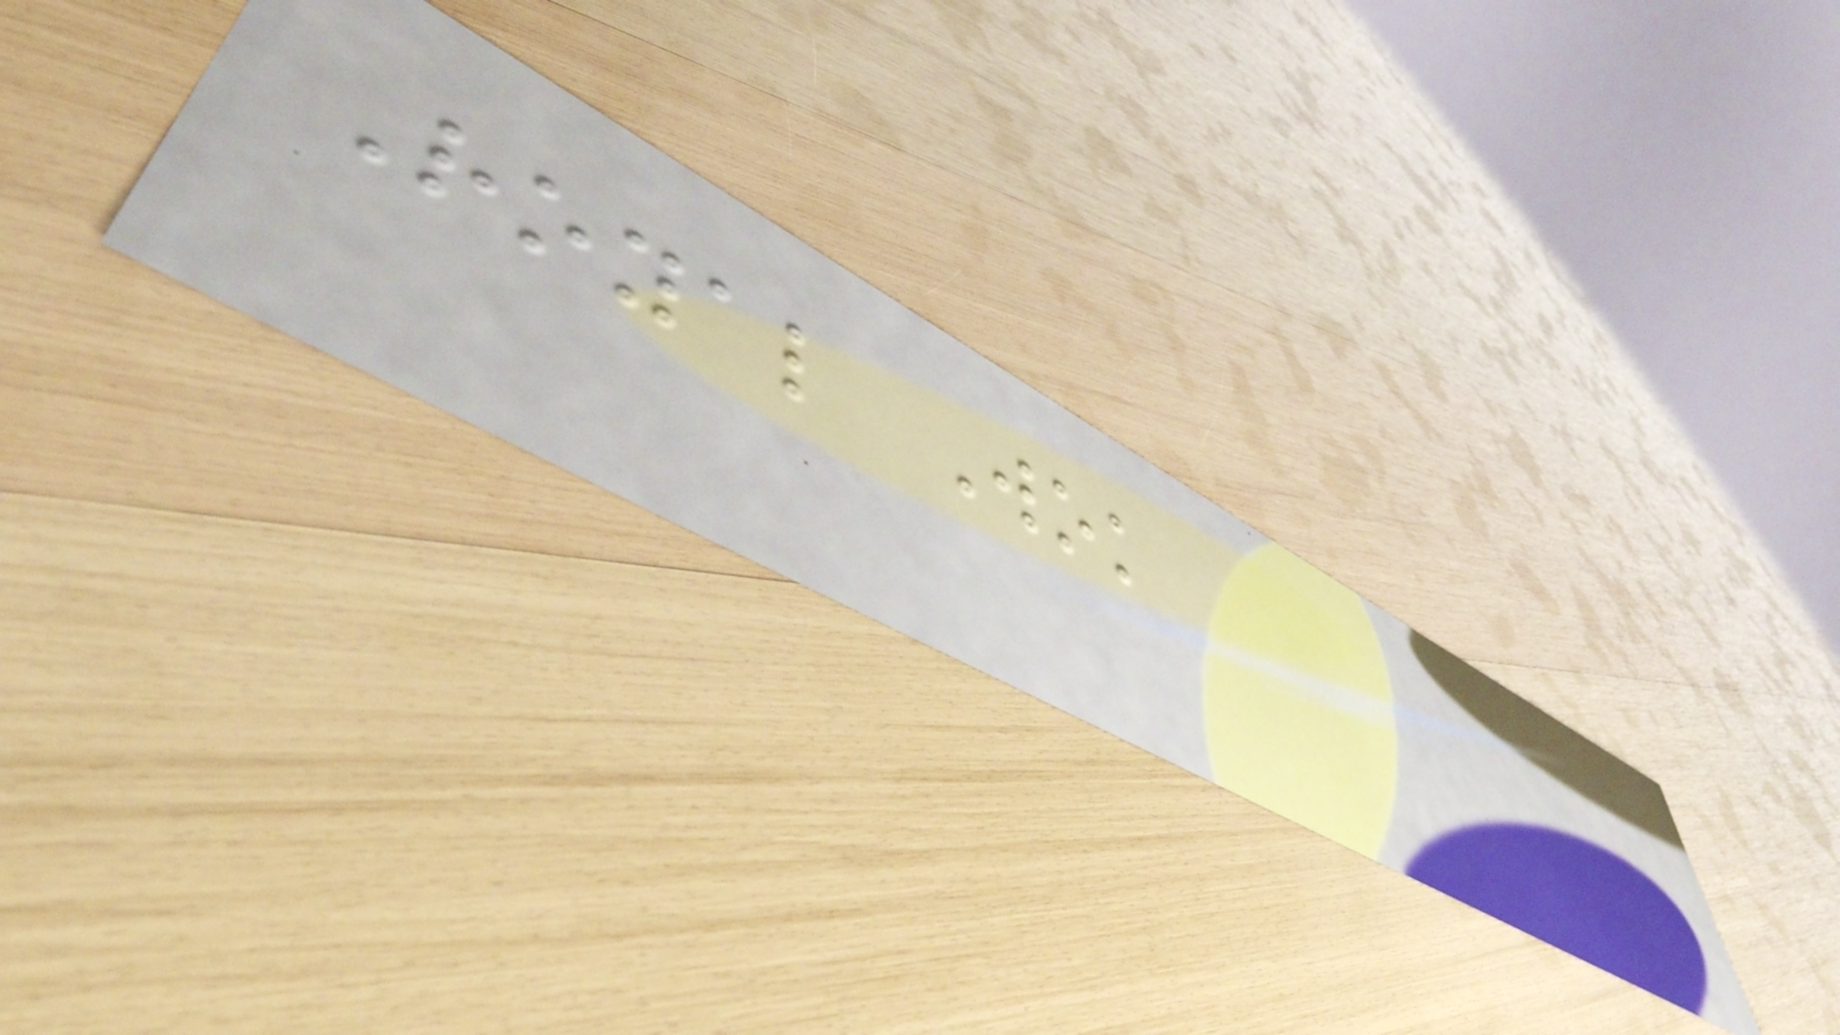Royal Wok
